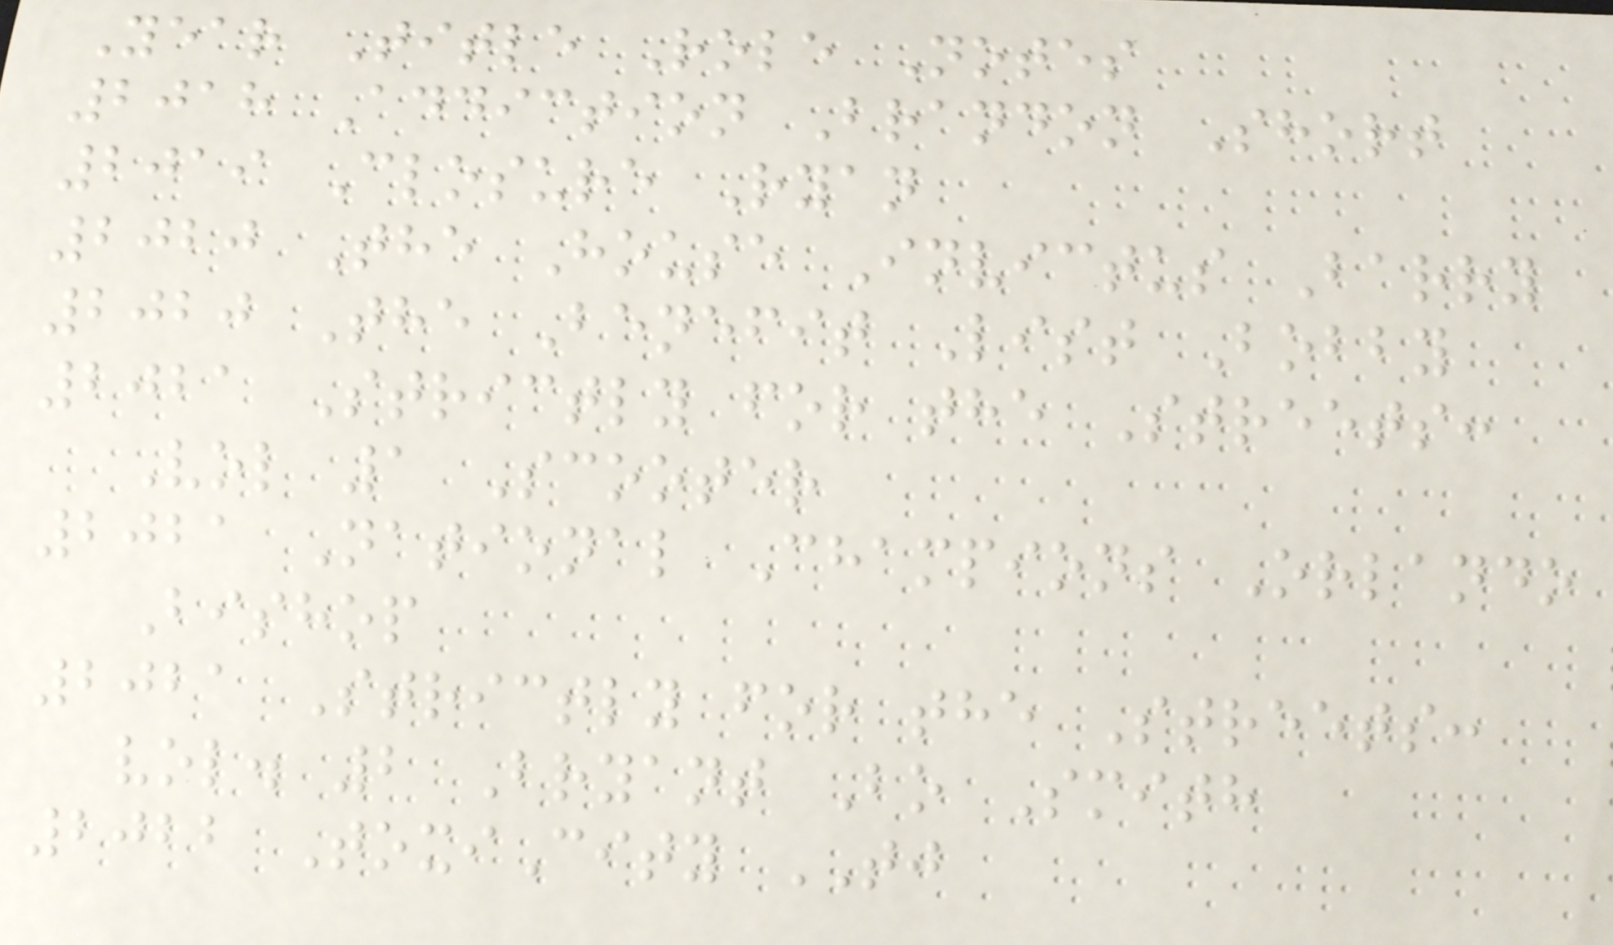Year Title Role Notes
2018 Addiction Brandon Short
2019 Closure Ryan
2020 The House Invictus Barry
2020 The Benefit List Bobby
2021 Strictly for the Streets:
Vol 1 Scooter
2021 National Champions Orlando
Bishop
2021 Strictly for the Streets:
vol. 2 Bryant Bo Smith
2022 ToxiCity TJ
